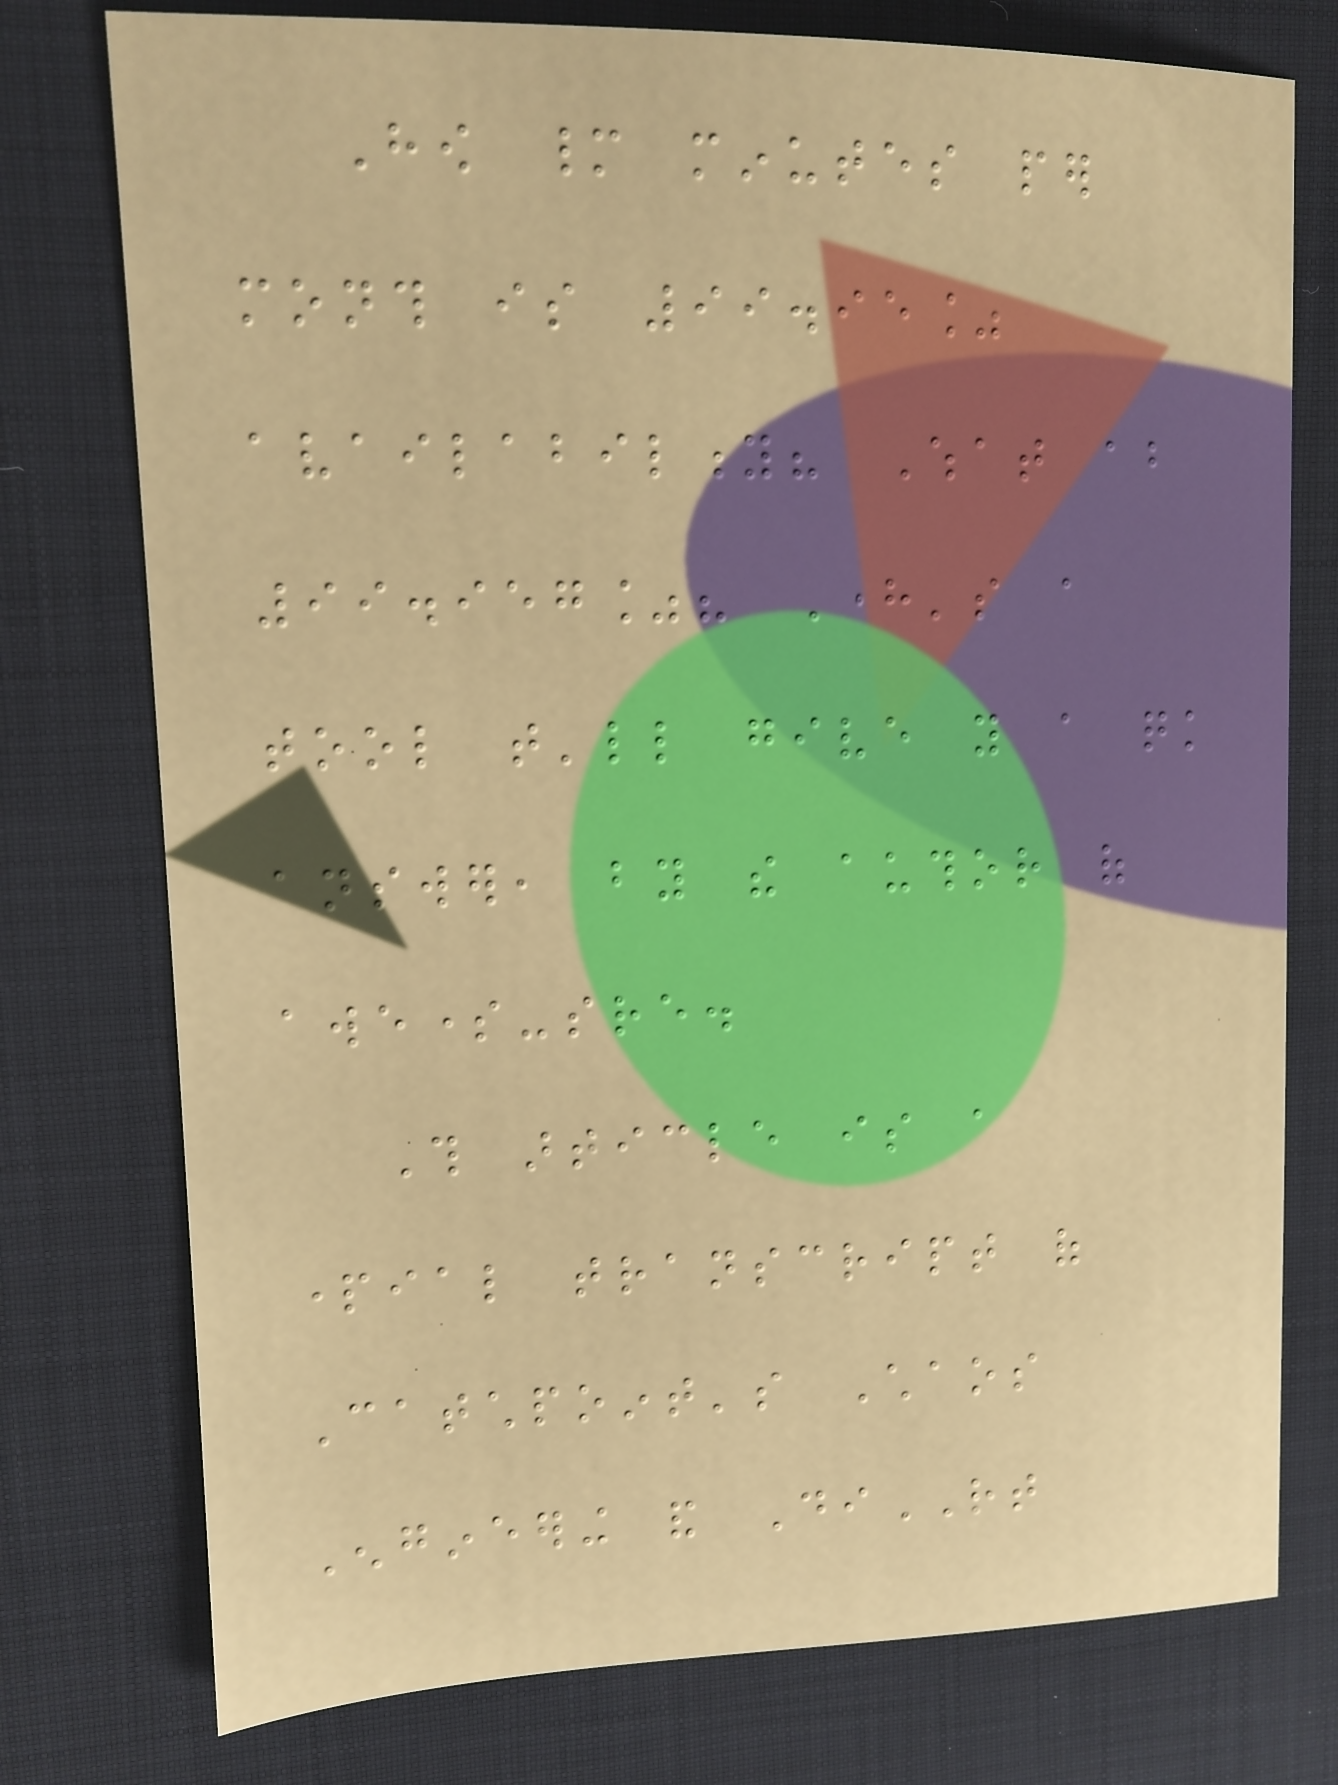How many minutes per
month is 99.95%
availability? What about
99.957%? Here's a
tool that'll give you a quick
answer, by the author of
awesome-sre.
This article is a
partial transcript of
Catchpoint's Chaos
Engineering and DiRT
